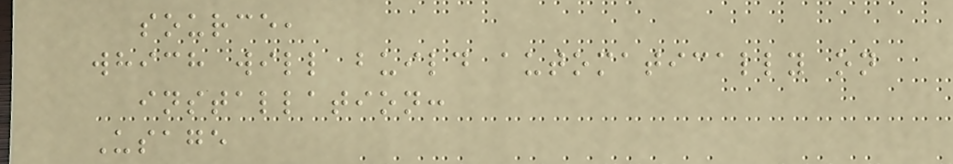source,
which will build automatically on
installation:
Usage
